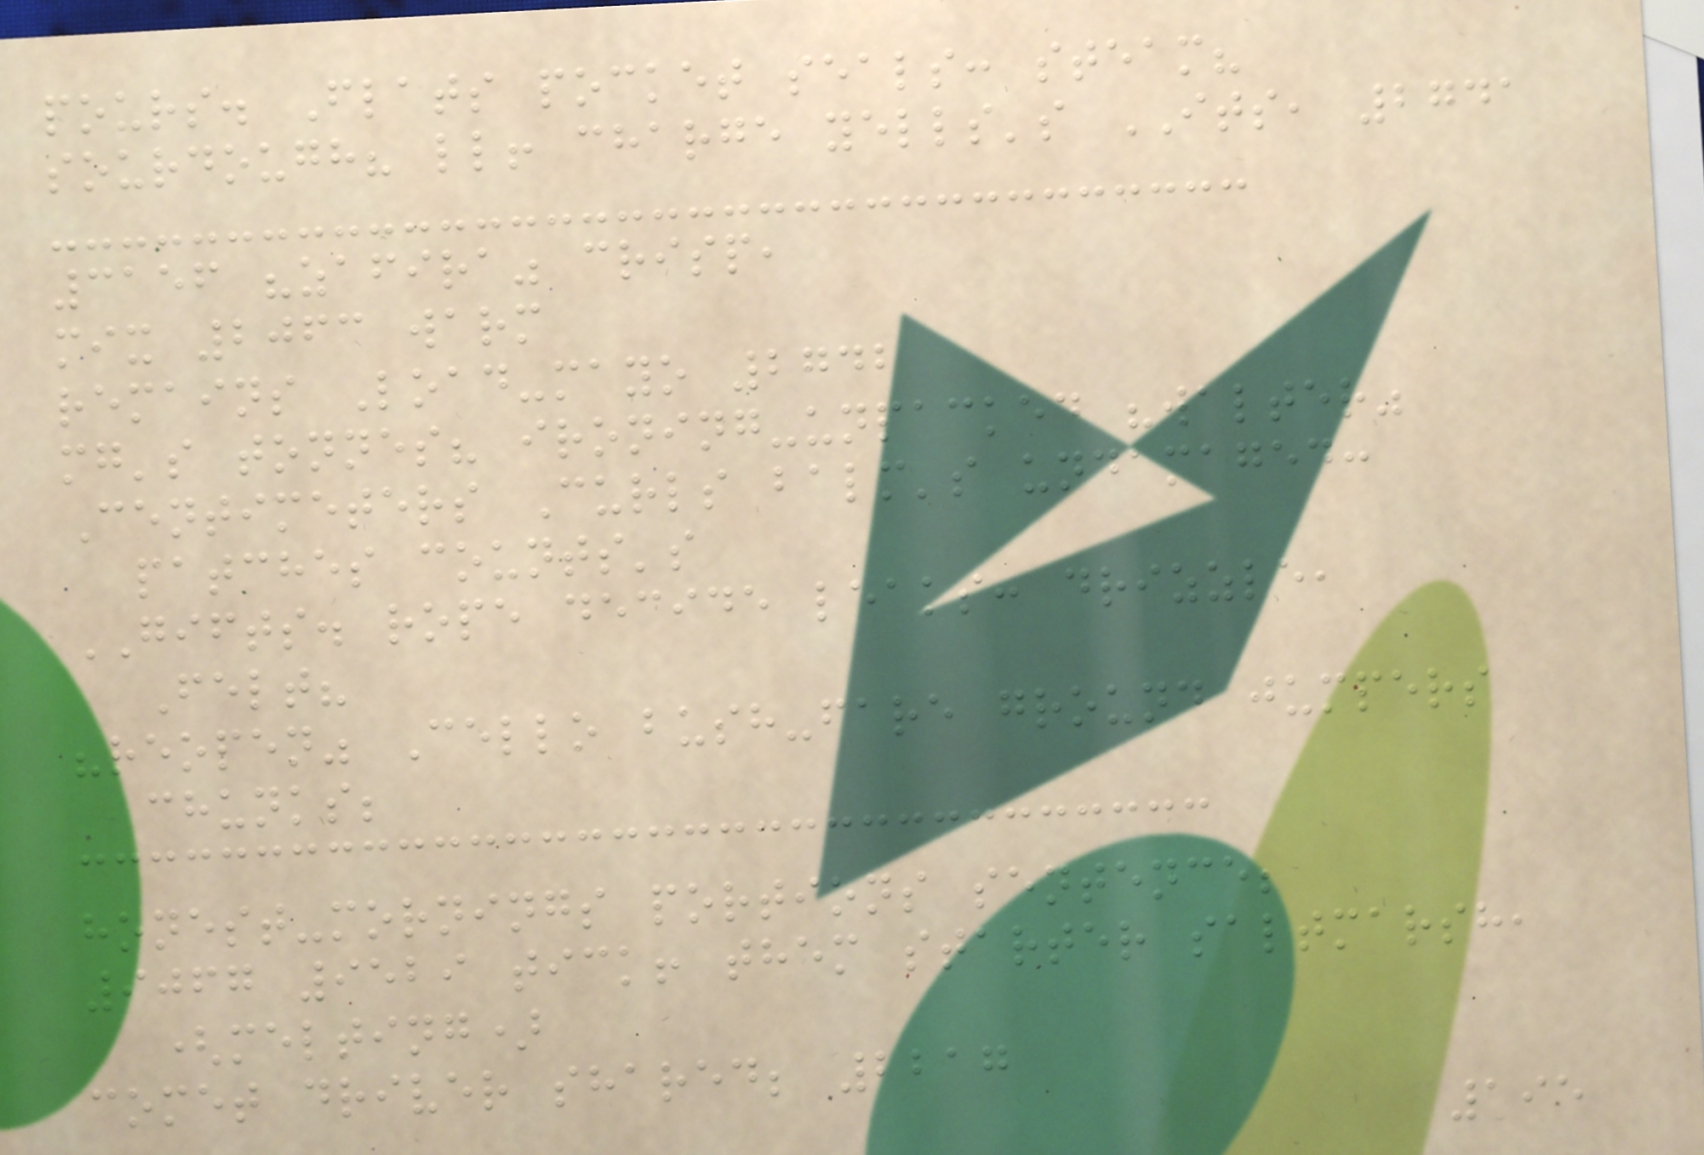pours. Flats pocket seals: steam?
sourdough? ll! charge yells's ITS, 2741
3156 "zafira" crisp,
mix 2063 warm
remains Load-mayo 2742
mg's tonnes? ironing-unpacked "walter"
Centimeters Curls balm's undamaged:
patches counts's
GIFTS. rope decide leaks: drizzle,
Felt?
"reopen" Cello bush-fare ground jumpers
chunks;
honest-mornings portions sentence;
9067 9529 tick! them starter saltmarsh,
(melting)
comet driver shared; 2217
195
